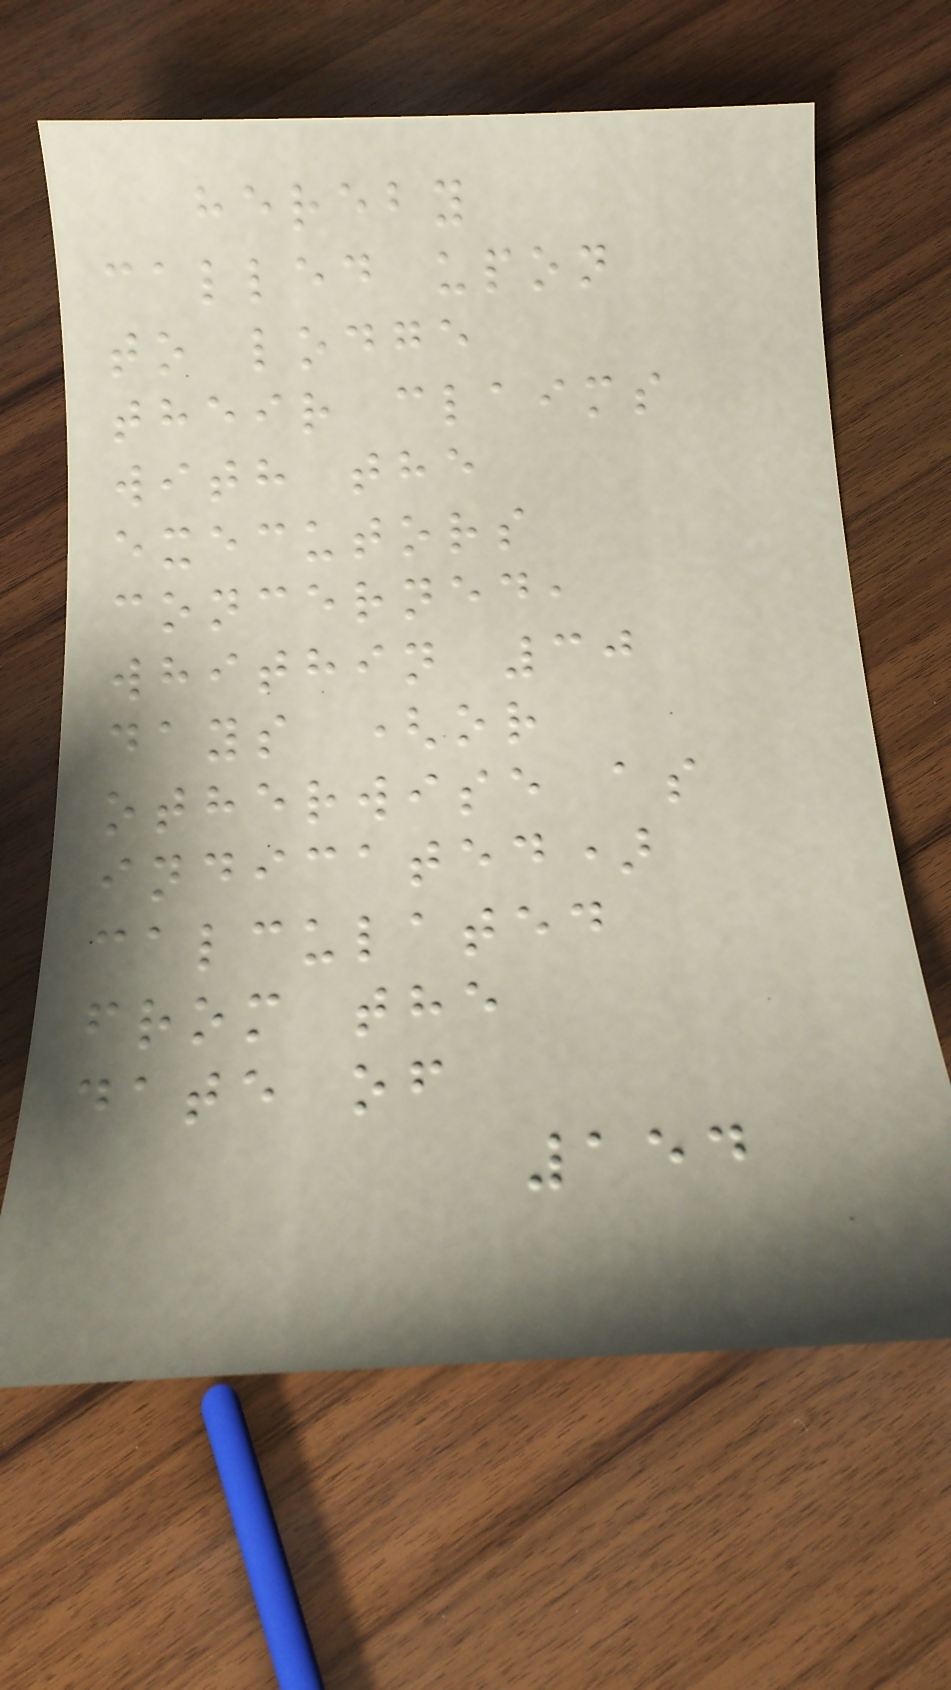hereby
called upon
to lodge
their claims
with the
executors
concerned,
whithin 30
days (or
otherwise as
indicated)
calculated
from the
date of
154
